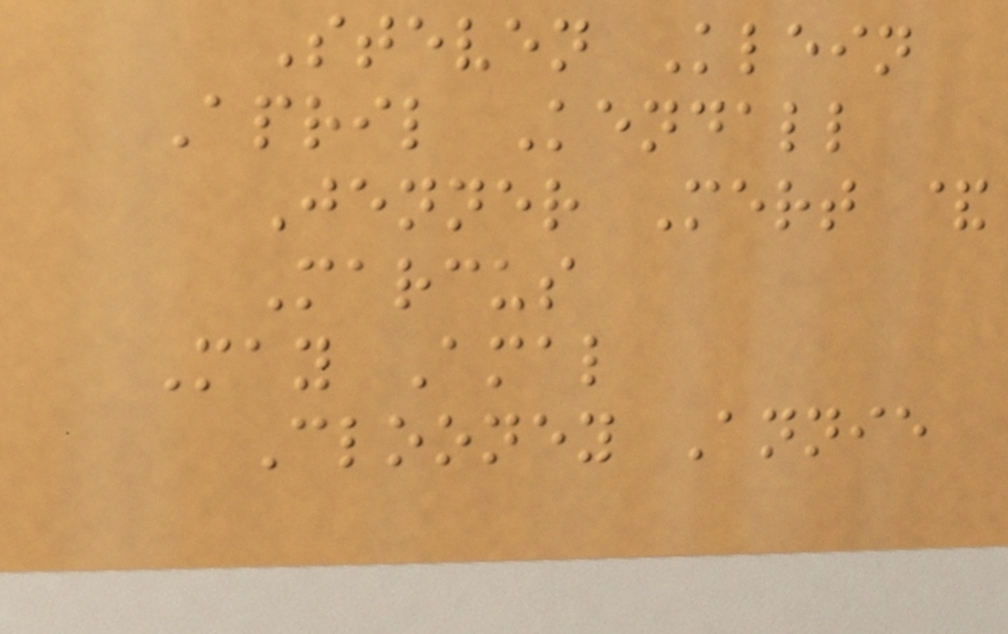Steven Klein
April Kendall
Jenner Mert &
Marcus
May Amal
Clooney Annie
